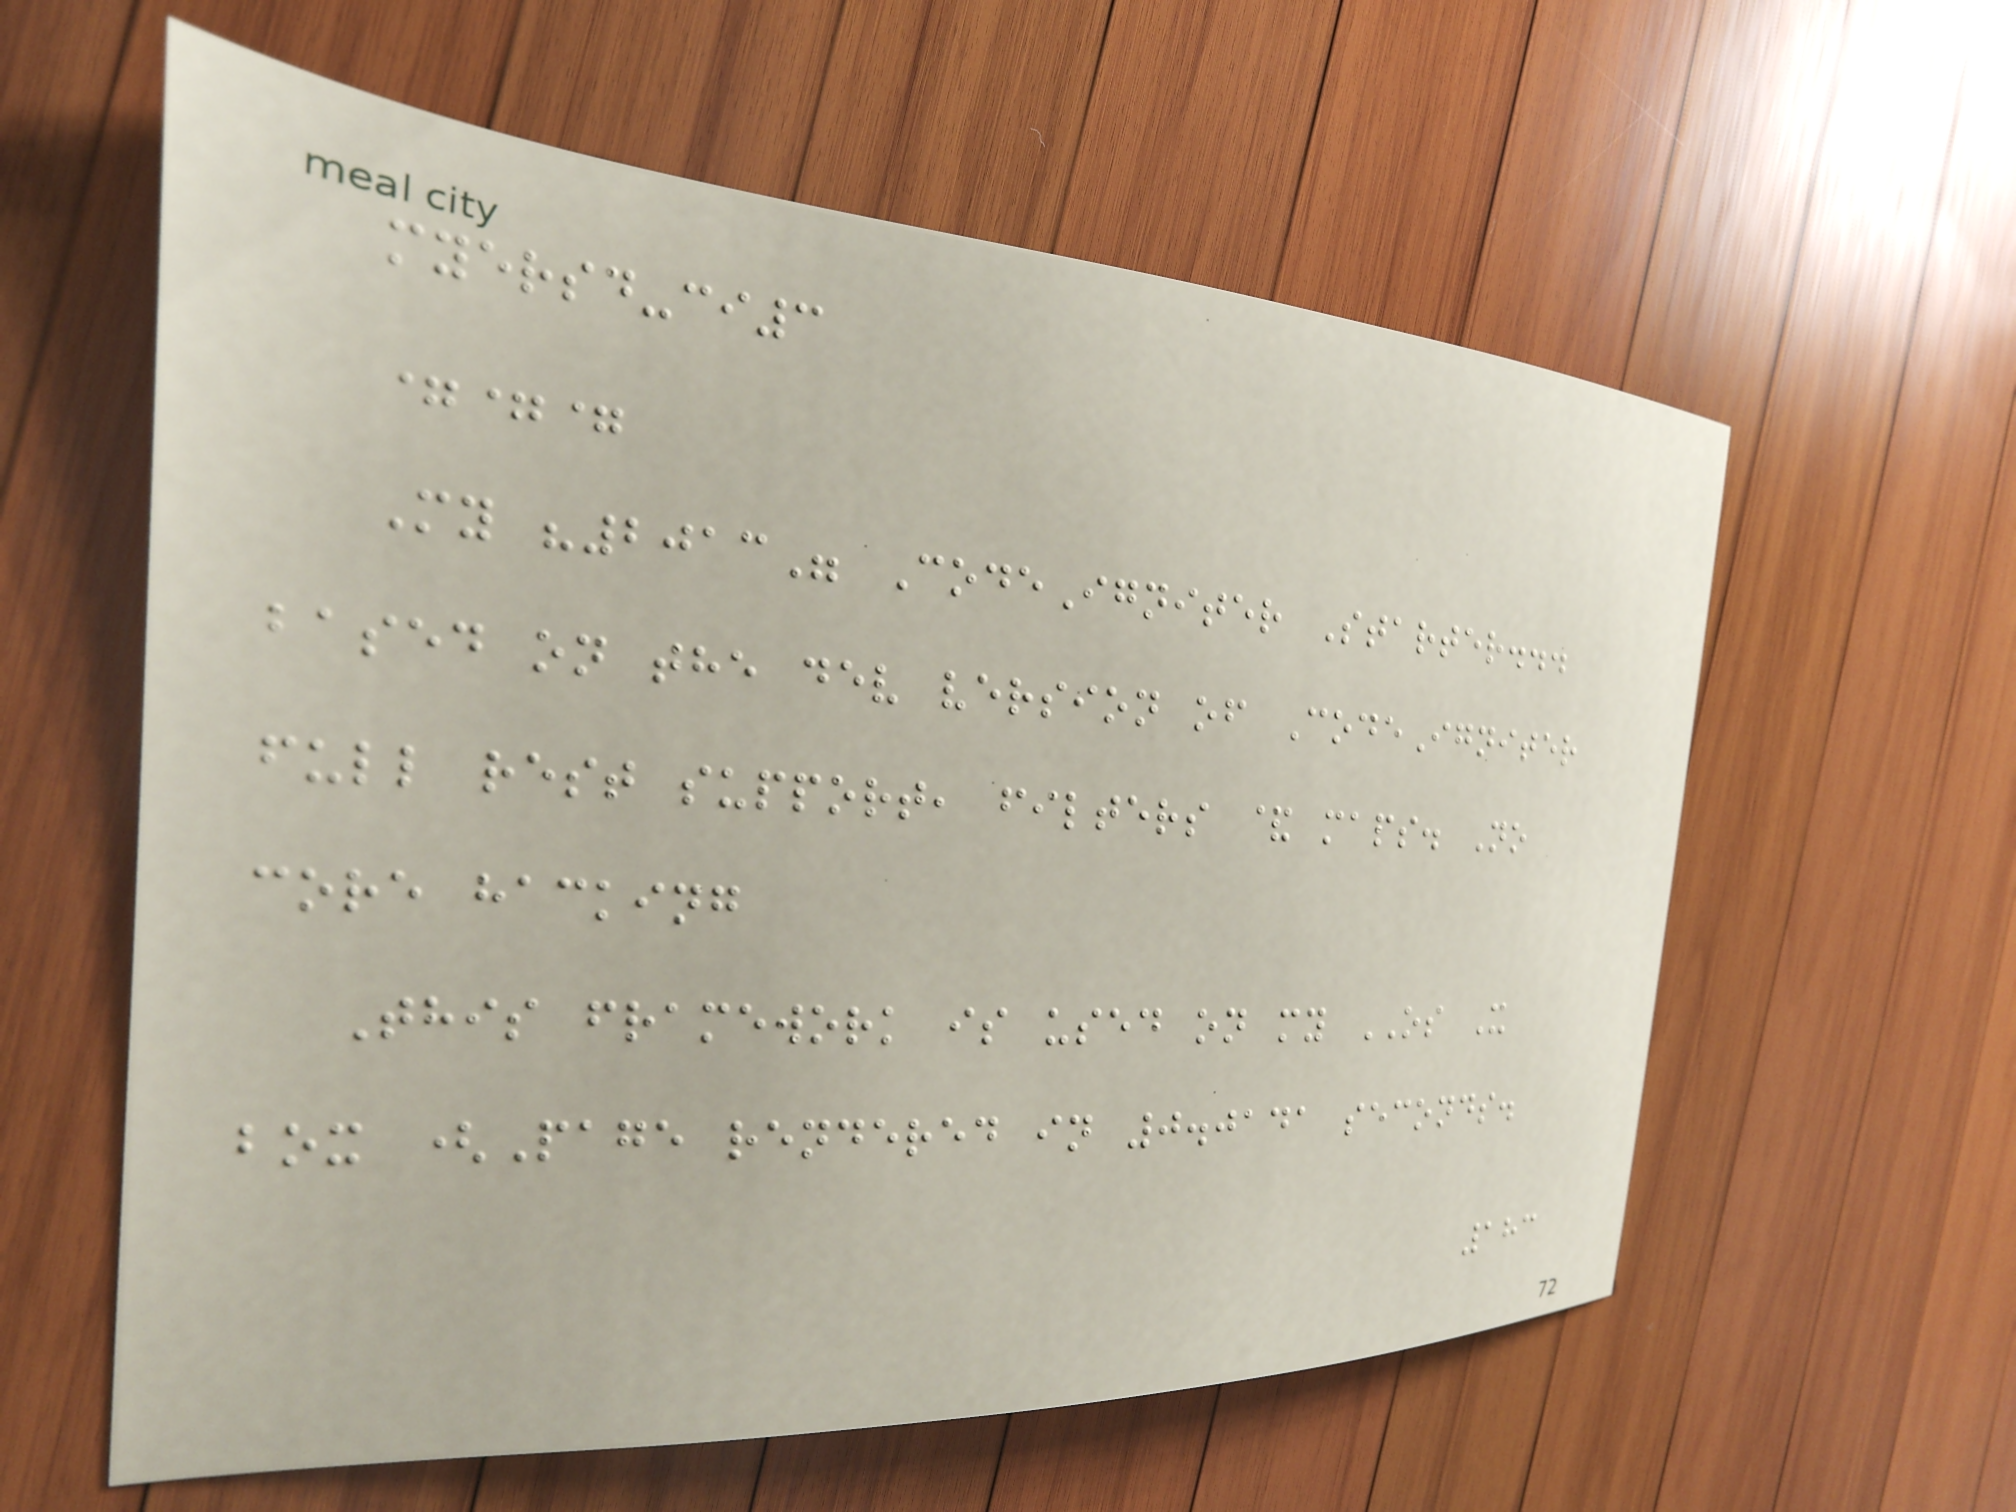myersd-ci3
===
My "2013" CodeIgniter Starter...
based on the dev version of CodeIgniter
full rest support, filters & maps. No
core hacking
This framework is used on my OS X
box (Page rendered in 0.0141 seconds.
183
